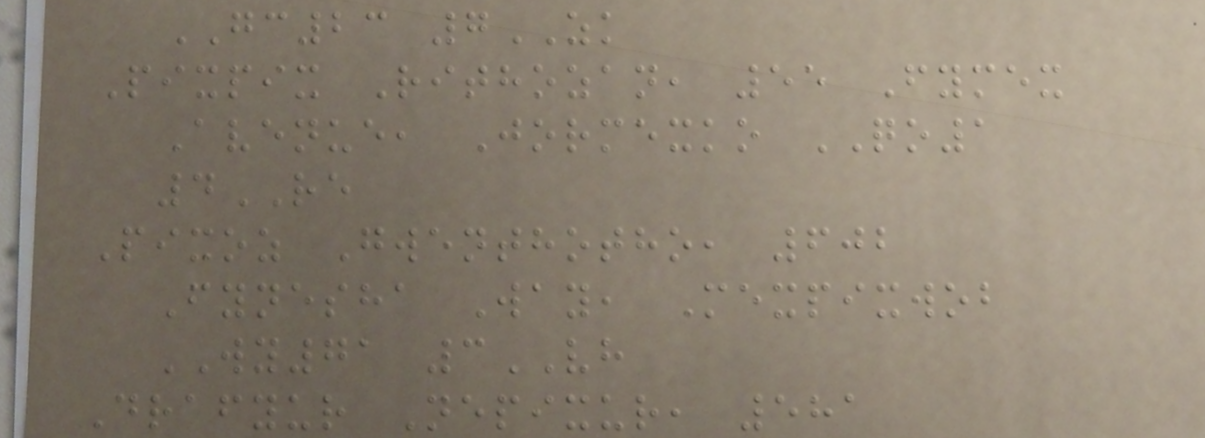GC23 7ZK
Pixpix Rithozan, 55 Fymex
Avenue, Jormexko QO1
4RE
Pixoz Gwenthotho, 602
Fynesha Way, Mexpixwob
WY71 3VH
Drafyur Nepixur, 581
